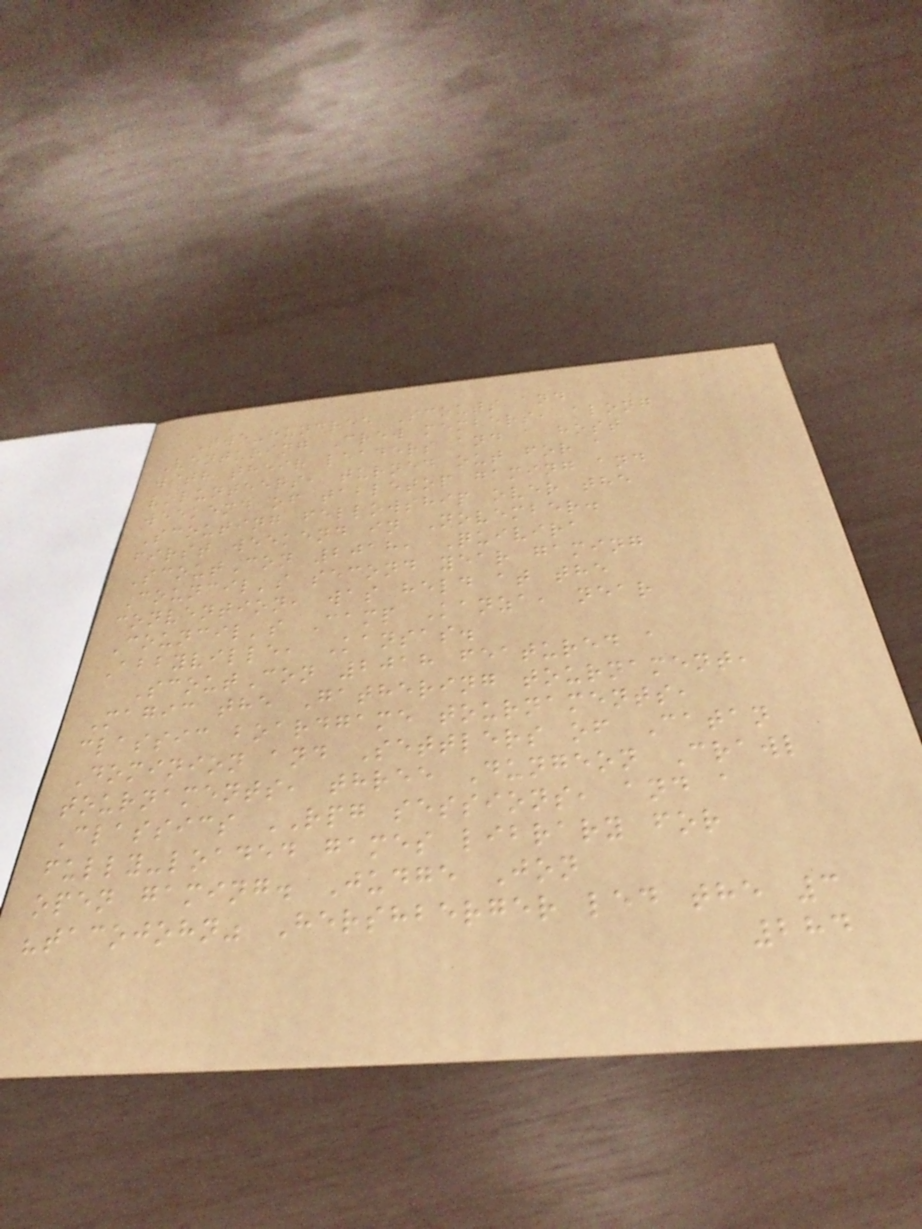Two-hundred Scouts and
Venturing Crew members, along
with their leaders and a host
volunteers, turned out for a
weekend of tabletop gaming and
Scouting fellowship over the
first weekend in November.
ScoutCon 2018, Quivira
Council's second year gaming
convention, was held at the
Council's Camp Kanza, near
Abbyville, Kansas.
ScoutCon 2018 featured a
Magic the Gathering tournament,
classic boardgame tournaments,
Dominion and Settlers of Catan
tournaments, three Dungeon Crawl
Classics RPG sessions, and a
fully-loaded games library for
open gaming. Judge Jon
"tacojohn" Hershberger led the 3
284
